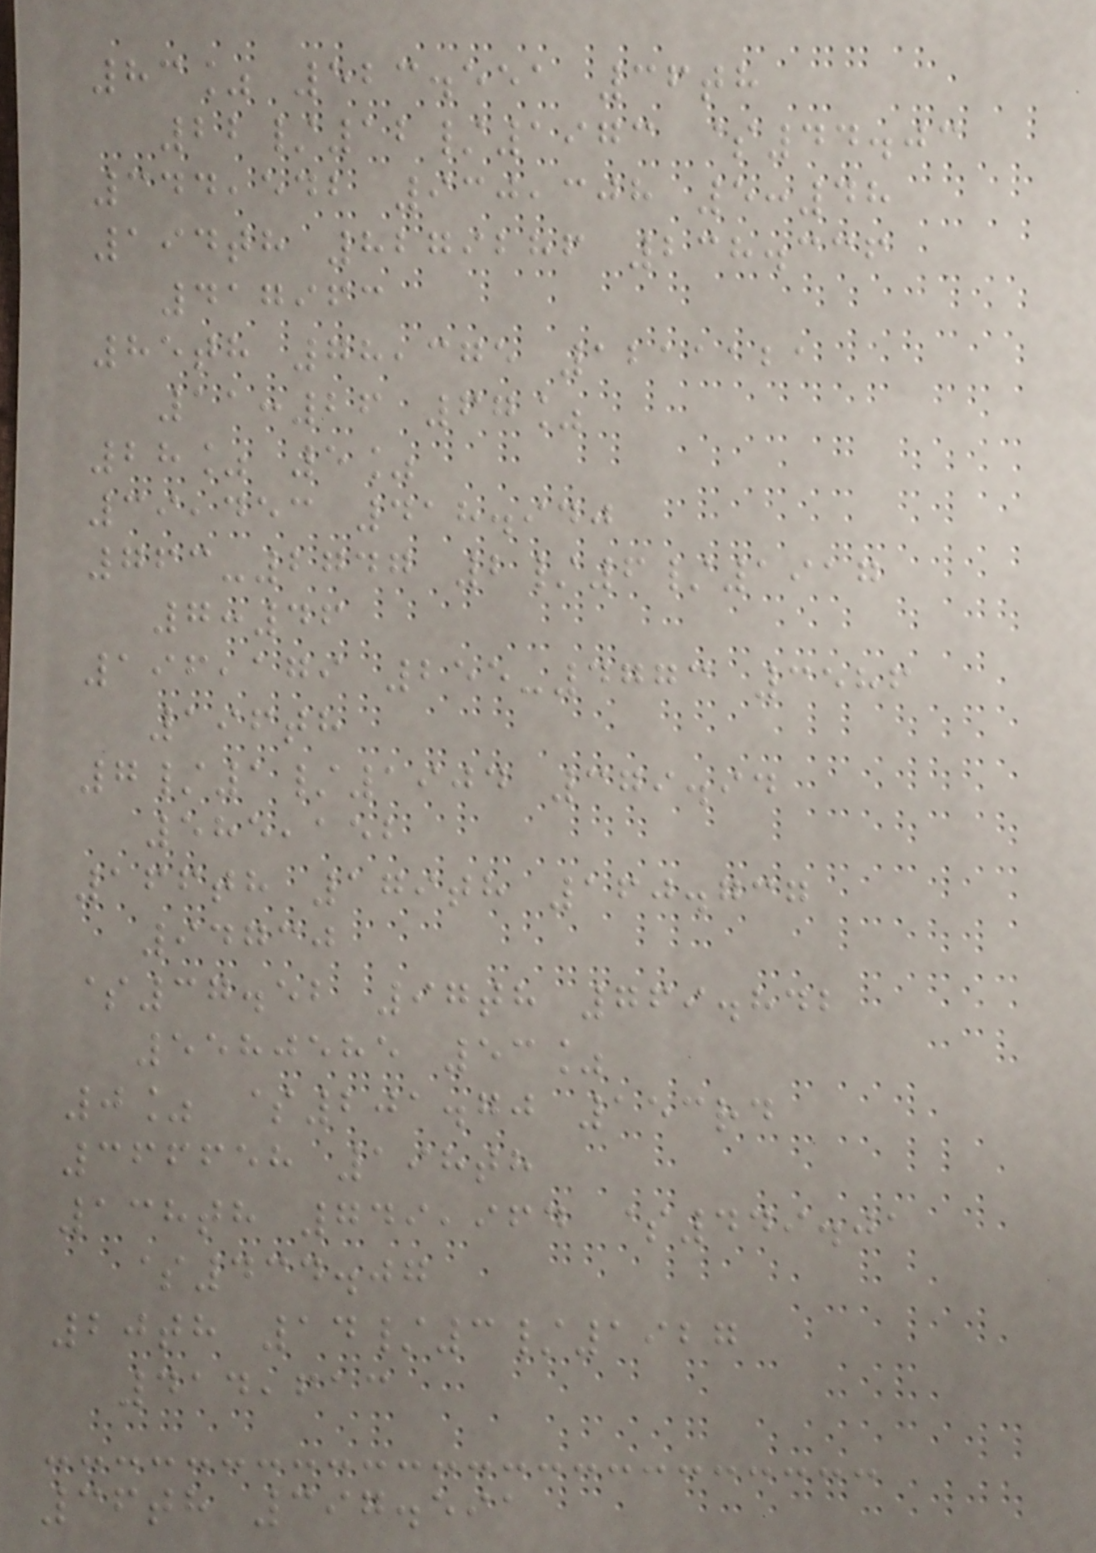83% 523.551 36th
22/12/1973 $44.03
344,542 930,308 5:48
194th 8279286 238.336
417963
85th 78,375 1211121
11:26 67%
28% 5%
39,453 418.940
763-2747 2/6/1917
7:46
196,179 255-4773 3586
196th
7/1/1904 379.94
585,152
166th 179th 160.737
94730
$37.52 97th 769.842
5580585 53%
0% $201.70 153rd
366658 198th
138th 749,964 $449.01
$434.07
20th 14/3/1927
414,613
36th 397.591
